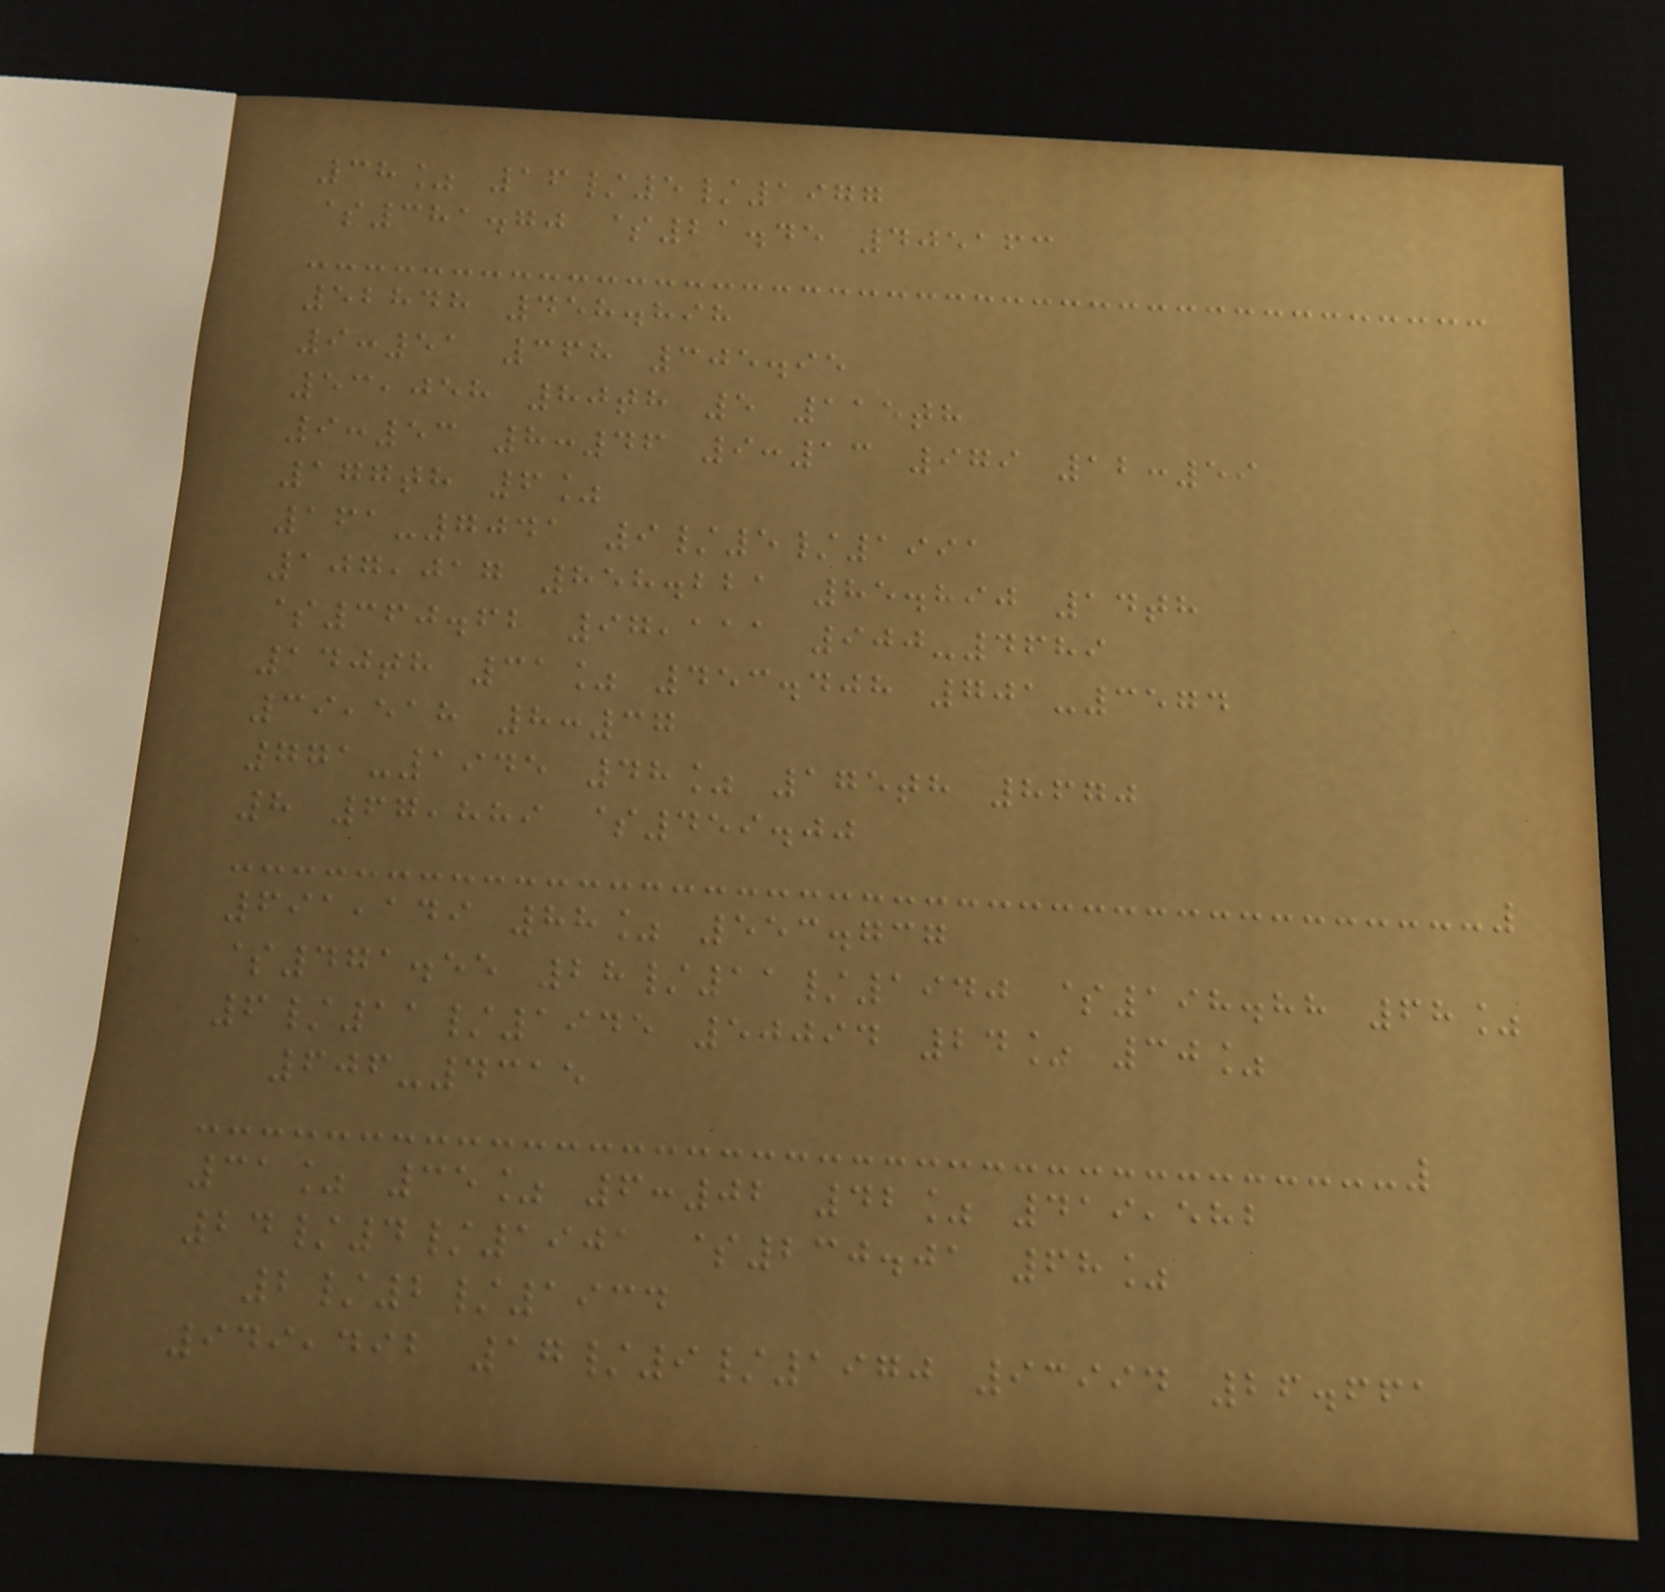38% 16/5/1977
$381.70 $21.45 405163
52848 458.898
9:51 368 305.95
53,058 80th 5 115th
9:53 8:46 9:13 979 12:59
177th 6%
161-7041 9/5/1991
107,017 858.221 85.890 14th
$360.62 97,111 900-4689
140th 31% 453.408 701-3574
39,518 8:37
771-1945 48% 175th 8670
8 67,889 $459.00
691,149 88% 553.737
$471.55 28/11/1940 $198.88 68%
6/11/1945 50094 24% 30%
606-4315
31% 35% 6:02 42% 419,582
24/4/1901 $230.01 68%
2/2/1934
949,492 17/9/1970 93994 26.661
